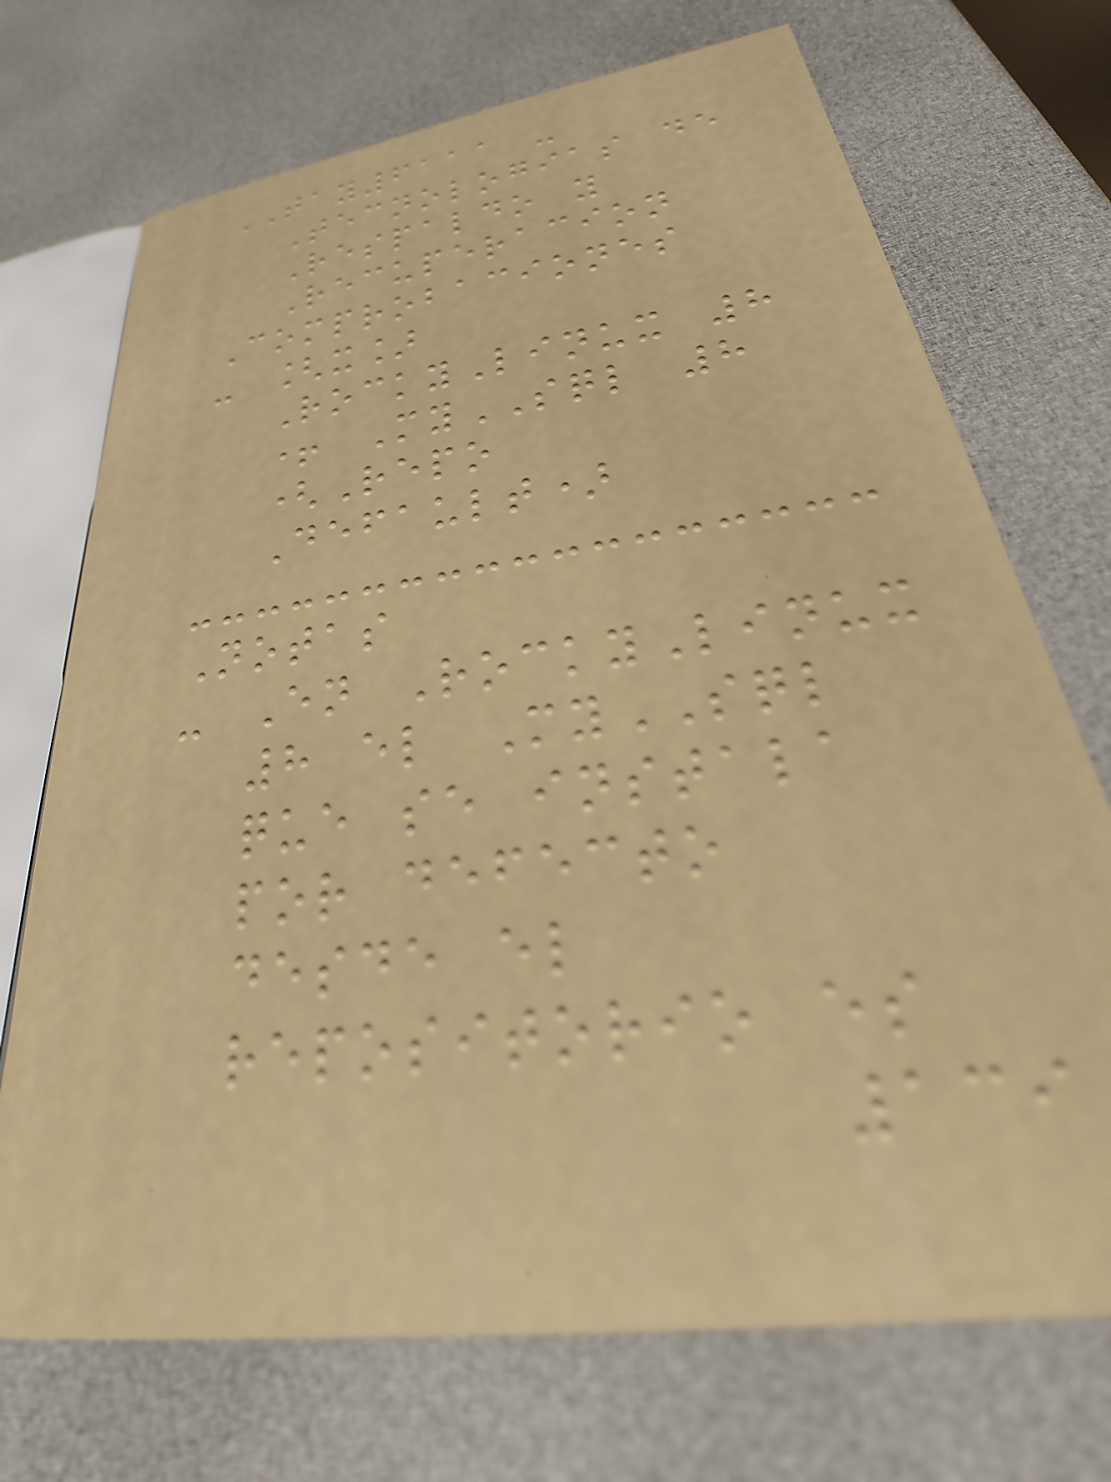TAY6111 -
Tecnologias de
Respaldo y
Recuperacion
Comprobaciones
- [x]
RockyLinux 8
+ MySQL 8
(Repo
Default)
Notas
- En RockyLinux
8 el MySQL
que se instala
por defecto
desde el
repositorio es
139
